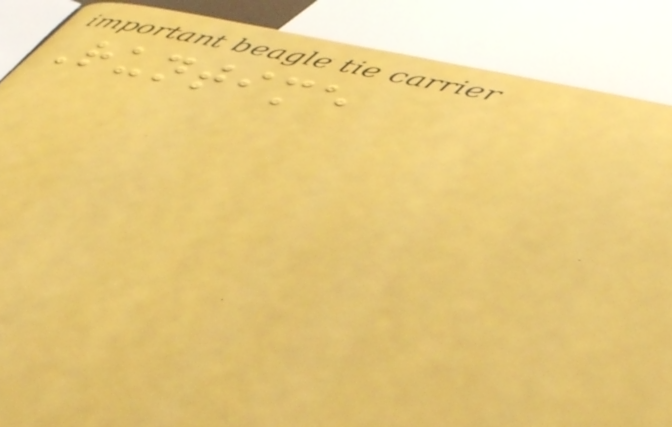Runtime
